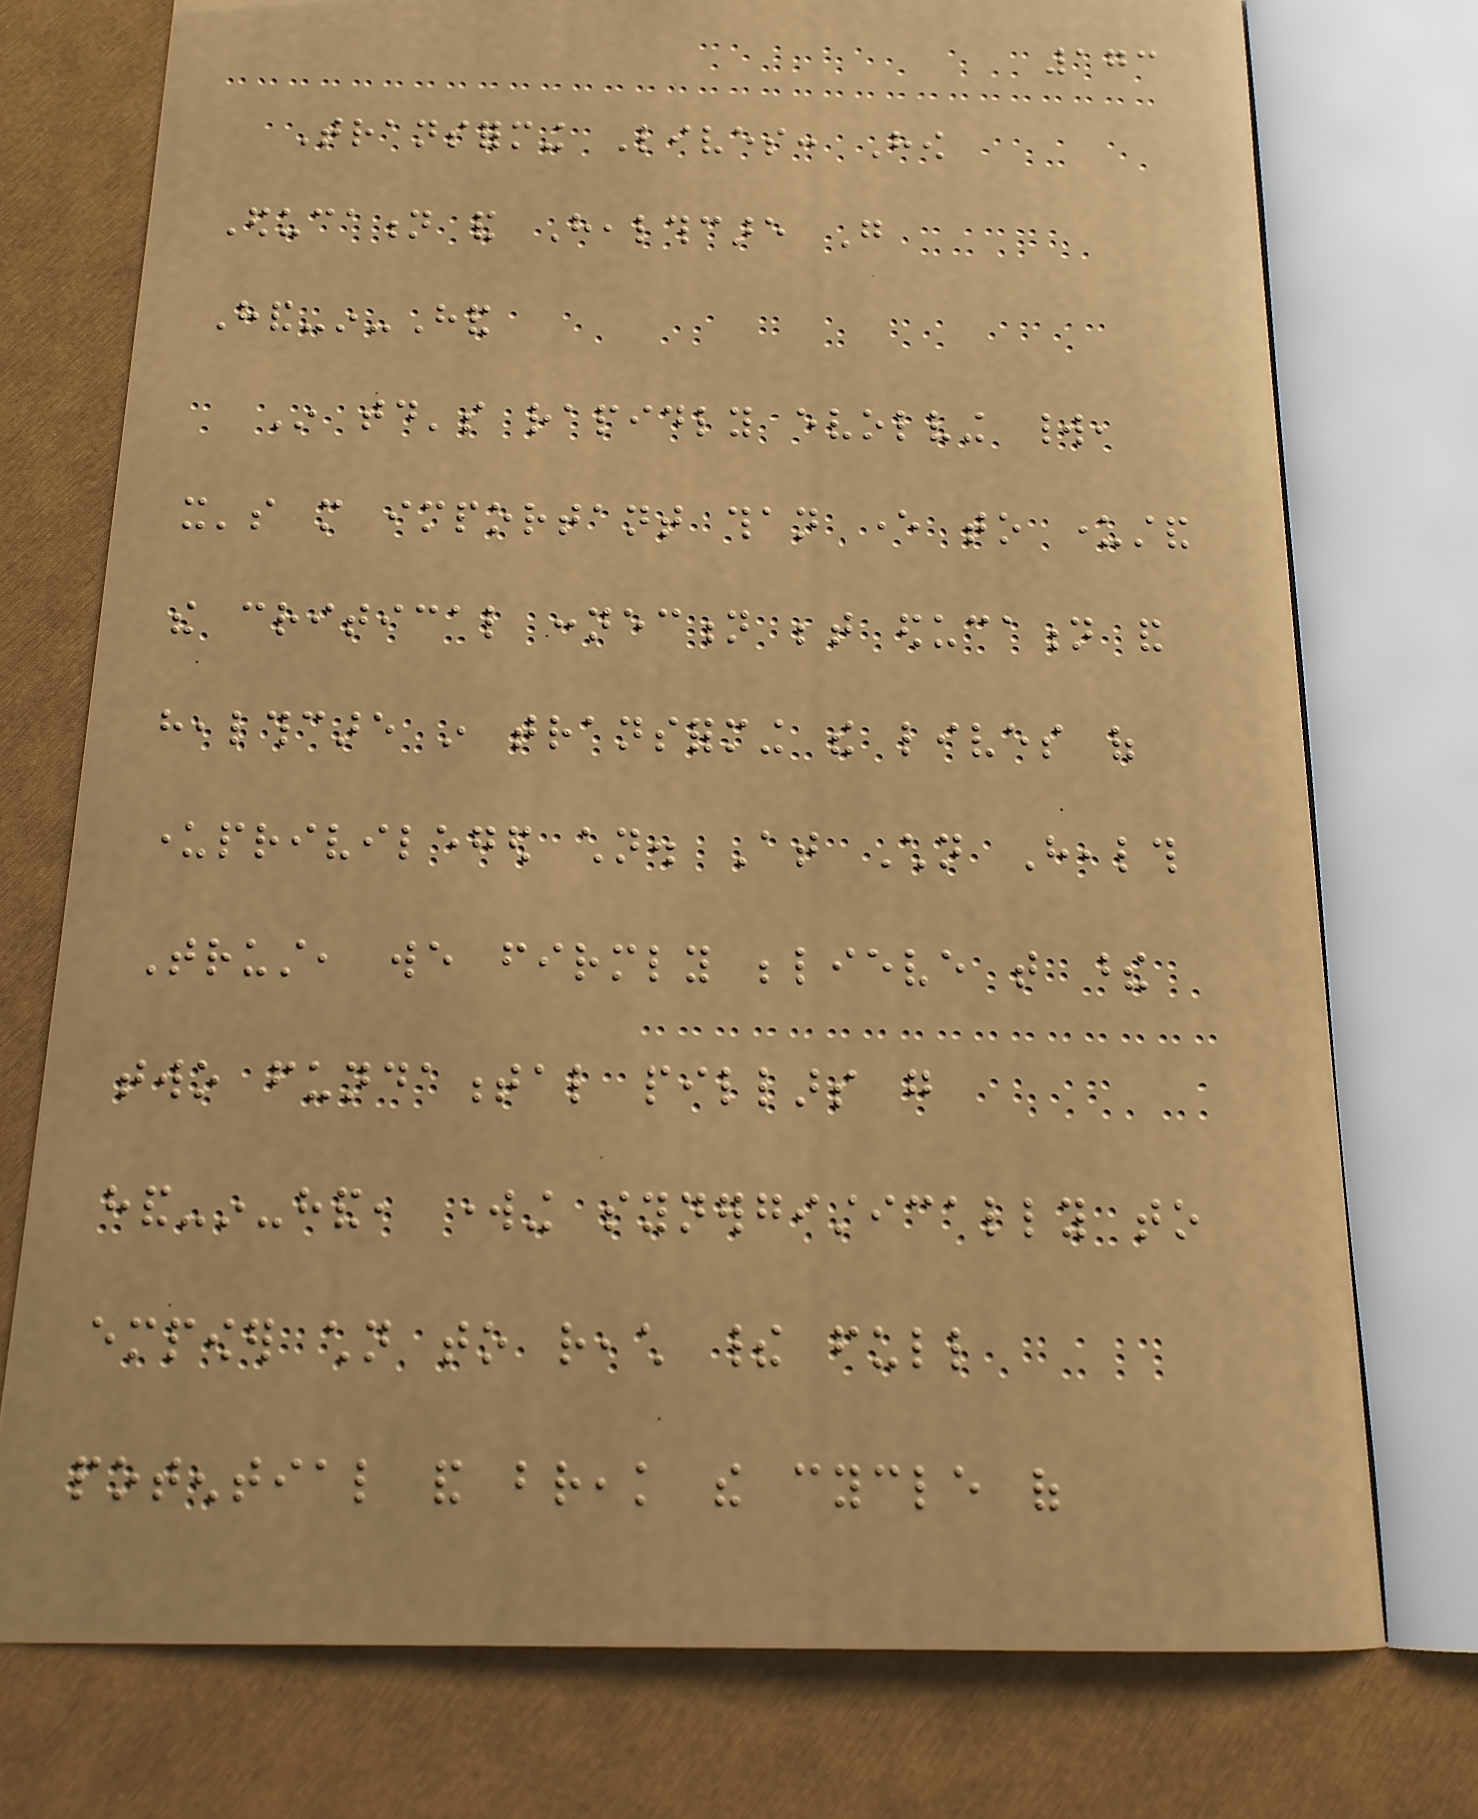173
Transforming Lives: How
Education and Healthcare Go
Hand-in-Hand
In today's rapidly evolving world,
it's more important than ever to understand
the critical connection between education and
healthcare in transforming the lives of
underprivileged children. At Children Health
Trust, we firmly believe that these
two fundamental pillars go
hand-in-hand, working synergistically to
empower children to reach their full
potential and break the cycle of
